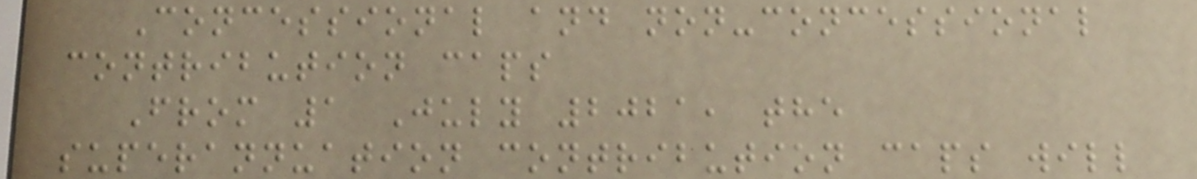Concessional and non-concessional
contribution caps
From 1 July 2021, the
superannuation contribution caps will
